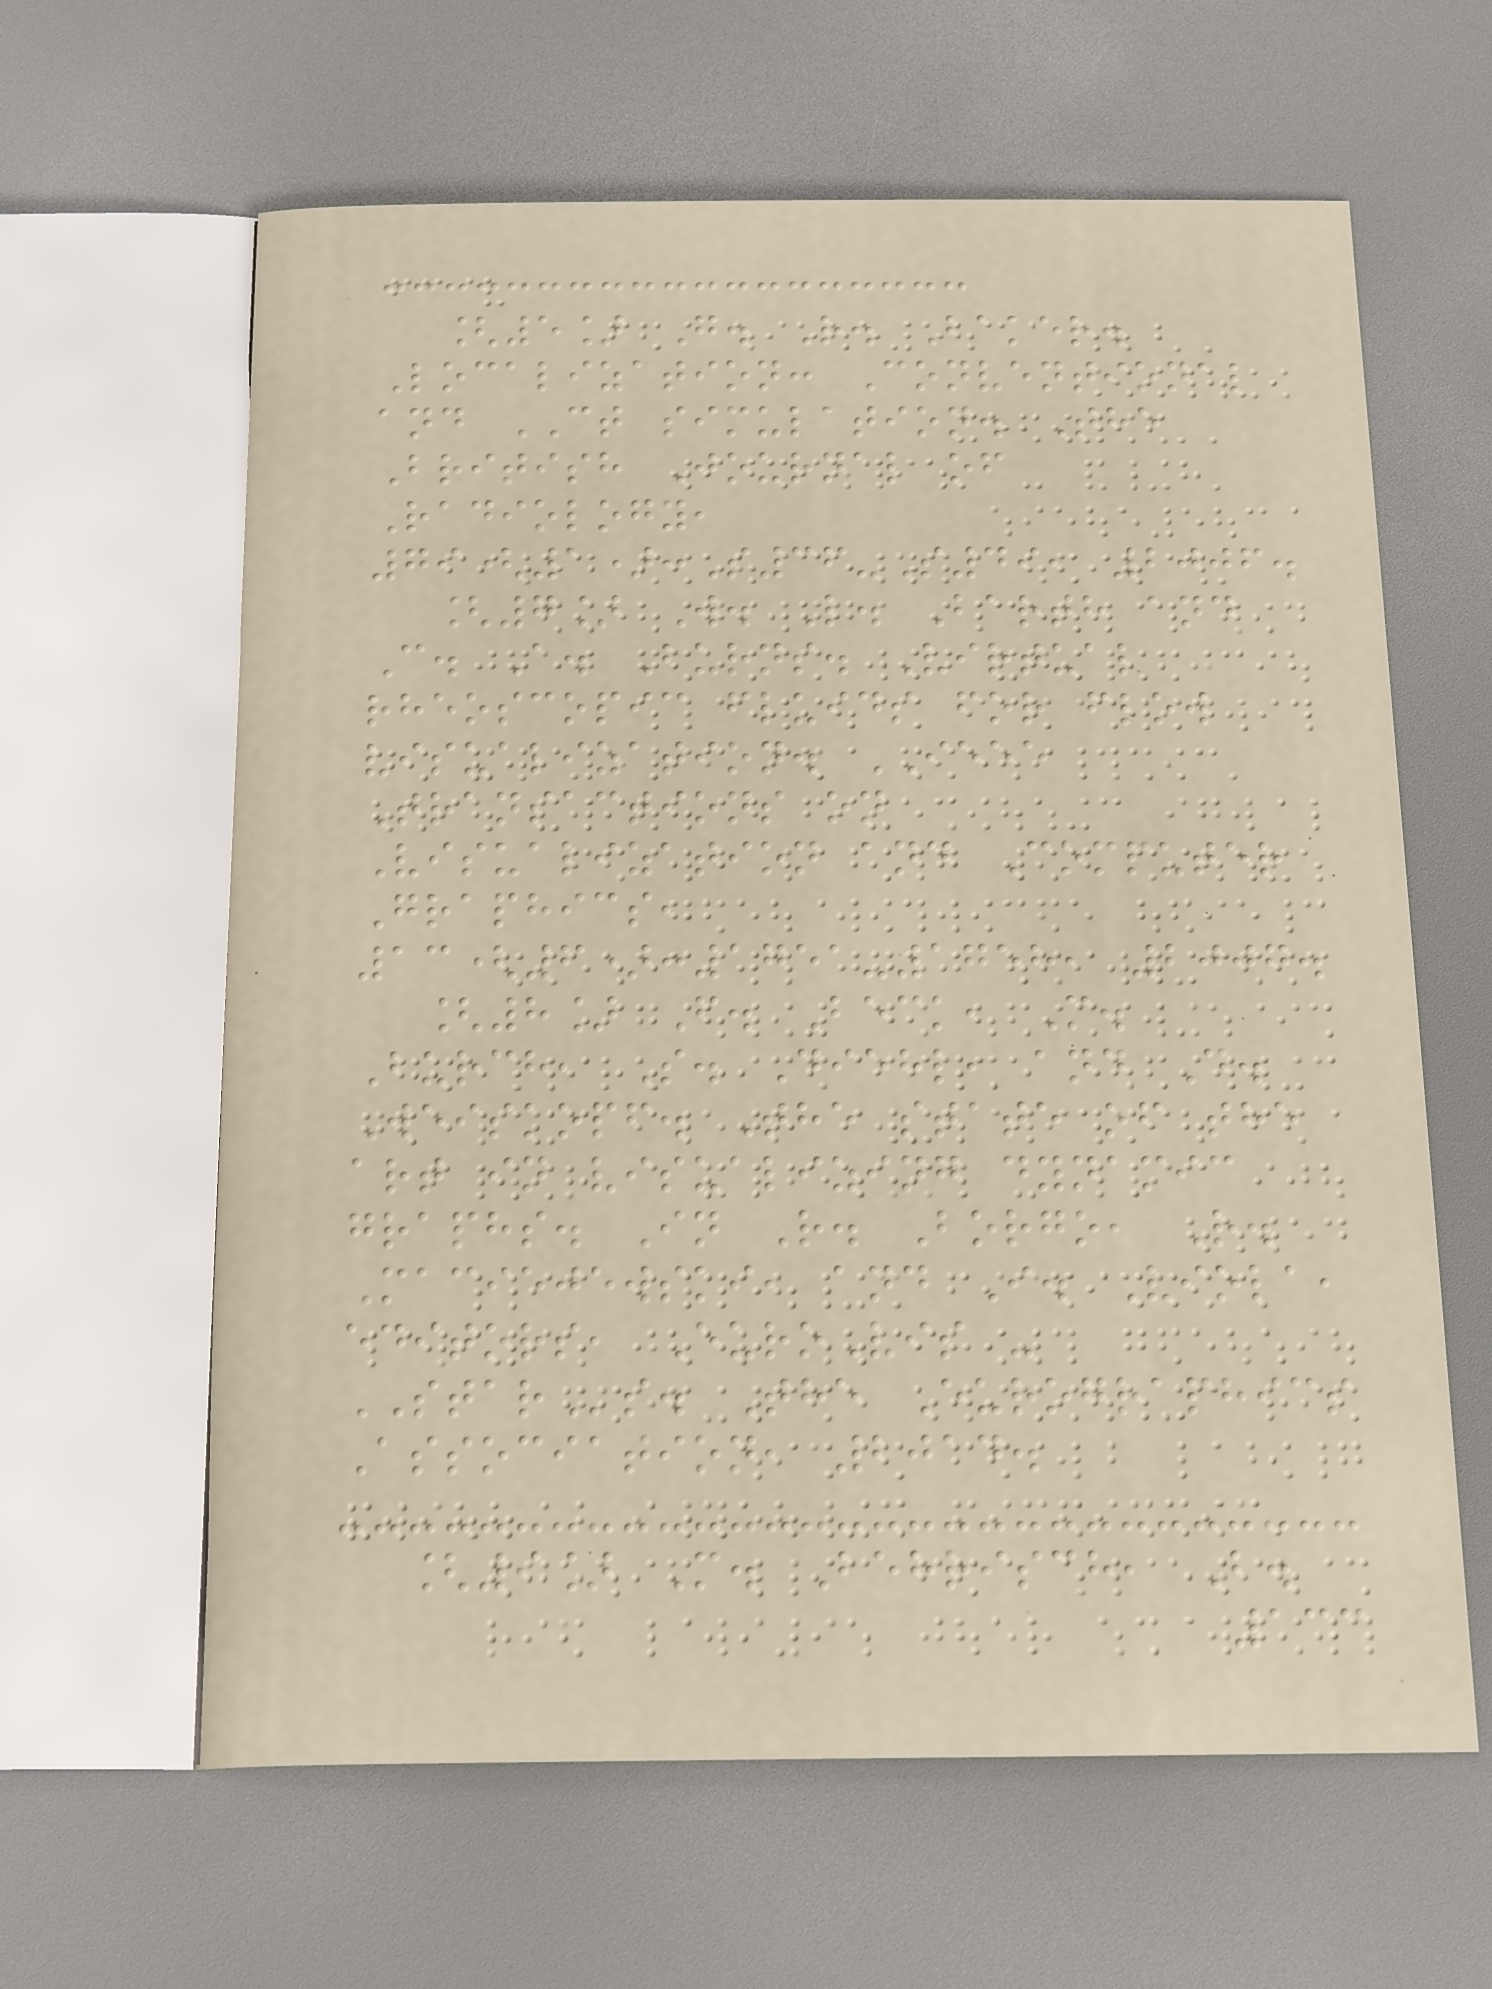[5] G. R. Baker.
Localization: Conventional
and CT simulation. The
British Journal of
Radiology,
79(1):S36-S49, 2006.
[7] W. L. Barth and
C. A. Burns. Virtual
rheoscopic fluids for flow
visualization. IEEE
Transactions on
Visualization and Computer
Graphics,
13(6):1751-1758, 2007.
[8] F. Beck, M.
Burch, S. Diehl, and D.
Weiskopf. The state of the
art in visualizing dynamic
graphs. In R. Borgo, R.
Maciejewski, and I. Viola,
editors, EuroVis -
STARs. The Eurographics
Association, 2014.
[9] M. Behrisch, B.
133
